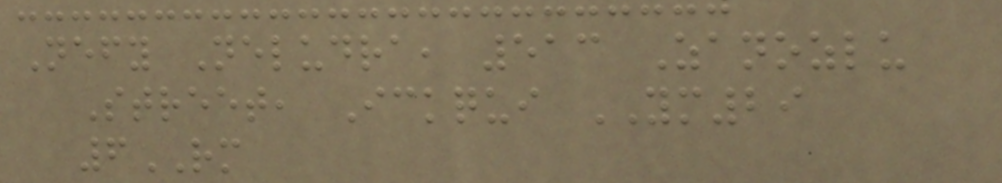Nefy Neludra, 513 Zanozlu
Street, Ickqui YM29
6RM
